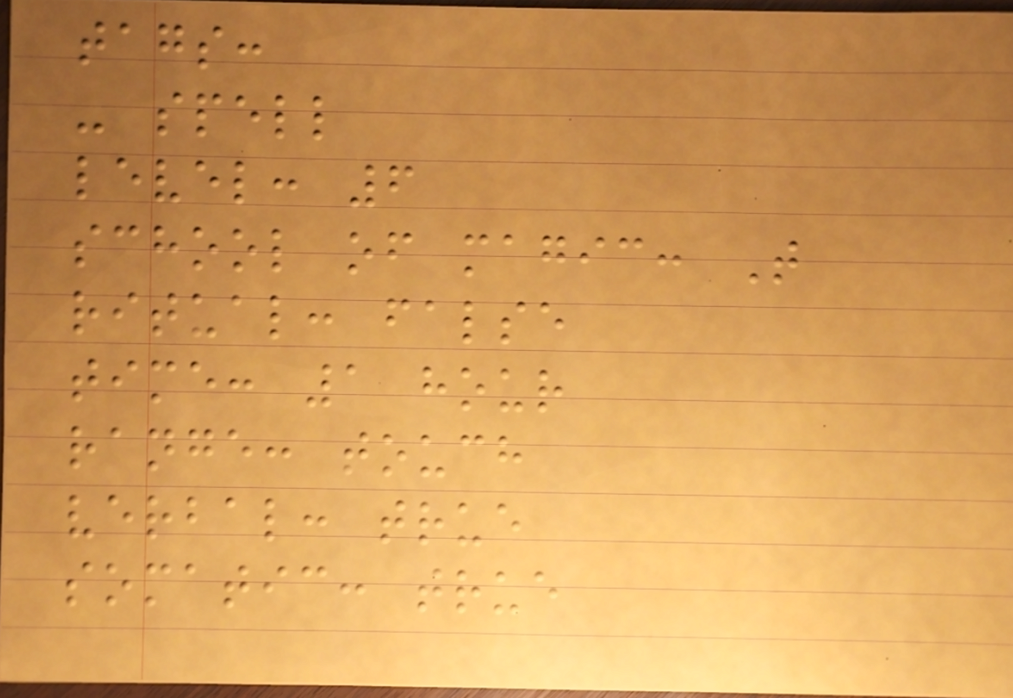tags:
- spell
level: 6
school of magic: T
ritual: false
time: 1 hour
range: touch
verbal: true
somatic: true
